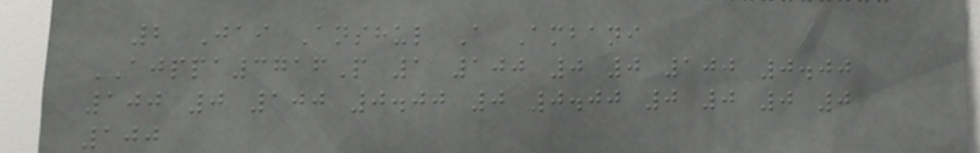2 Jai Anshul A Ambani
AJPPA3716P 1 100 0 0 100 0.00
100 0 100 0.00 0 0.00 0 0 0 0
100
